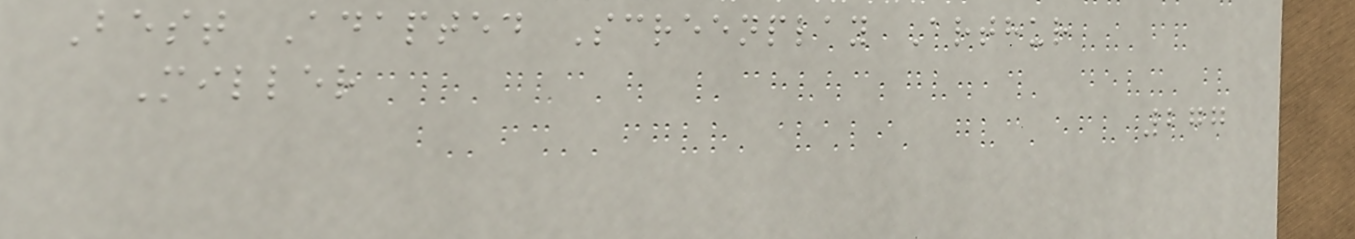Best Adapted Screenplay Arthur
Miller
277
